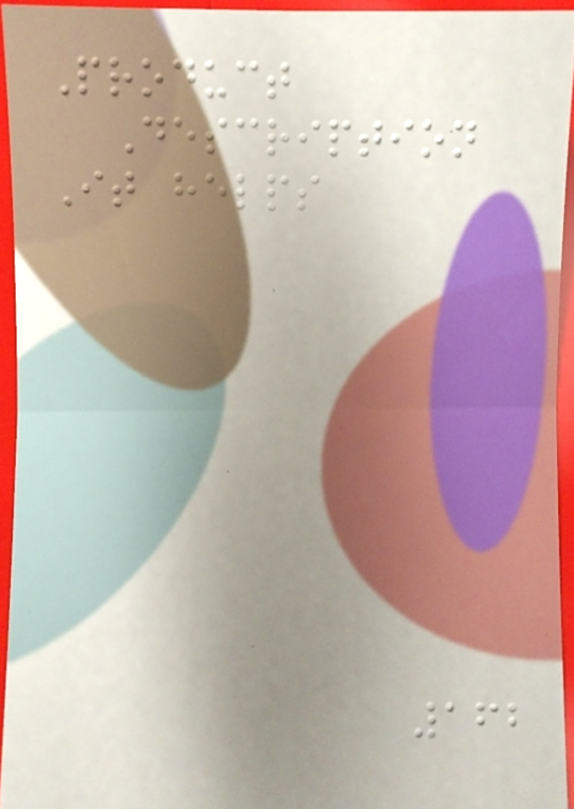Product
Description
It helps
162
